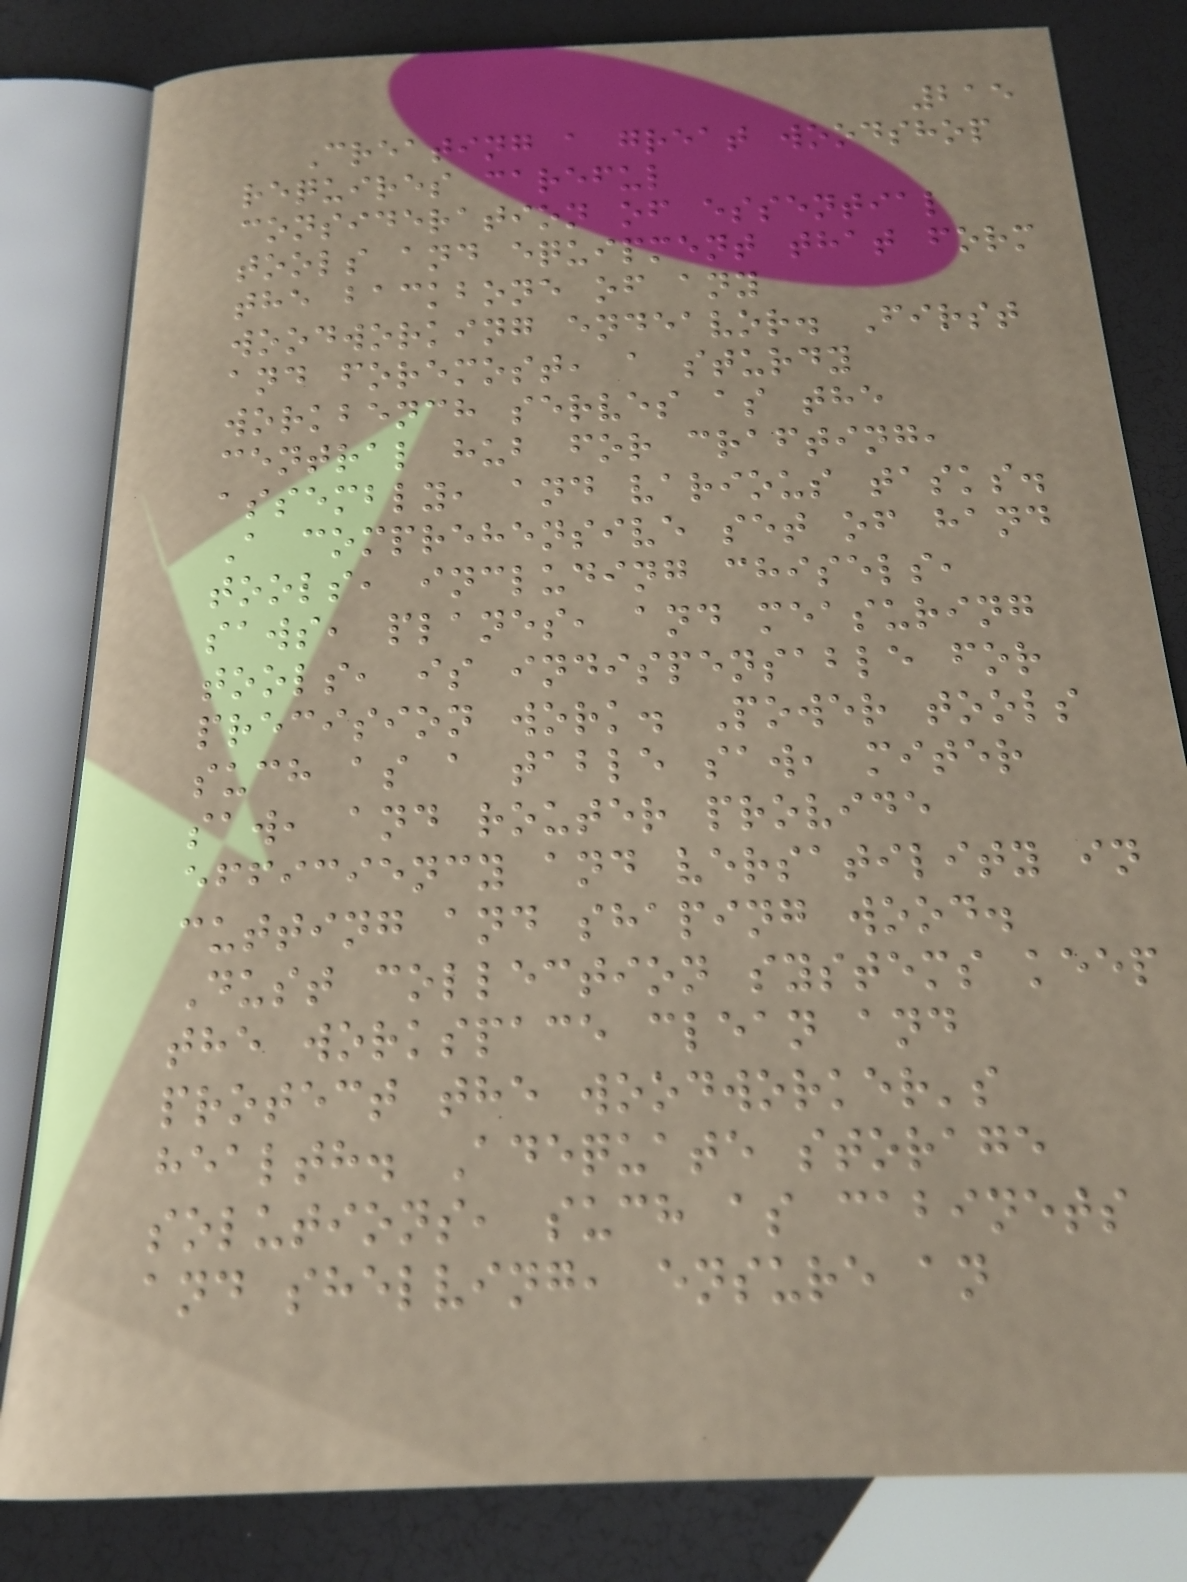215
Creating a great woodshop
requires careful
consideration of essential
tools and equipment that form
the backbone of any
woodworking endeavor. First
and foremost, a sturdy
workbench serves as the
central hub for crafting,
assembly, and various tasks.
A comprehensive set of hand
tools, including chisels,
saws, planes, and measuring
tools, is indispensable for
precision work. Power tools
such as a table saw, miter
saw, and router provide
efficiency and versatility in
cutting and shaping wood.
Dust collection systems keep
the workspace clean and
protect the woodworker's
health. Adequate storage
solutions, such as cabinets
and shelving, ensure an
